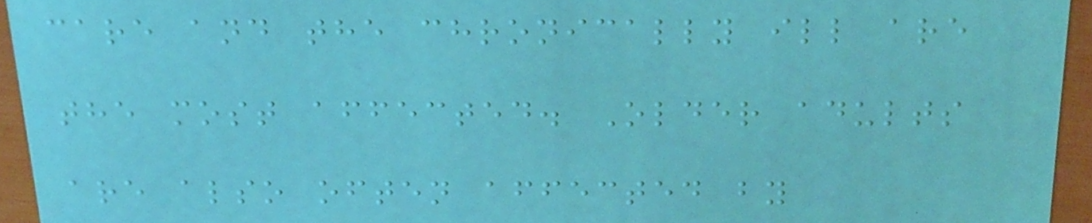care and the chronically ill are
the most affected. Older adults
are also often affected by
